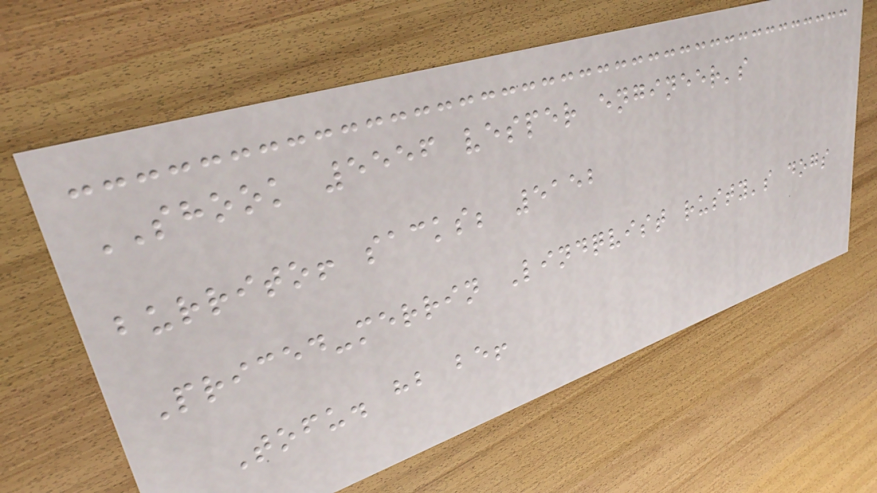SHOOK 5556 vesper engineer's
burrito! sacks; 5152
Priced-merrin Lindqvist rusty's dogs
Tofu. hb be!
